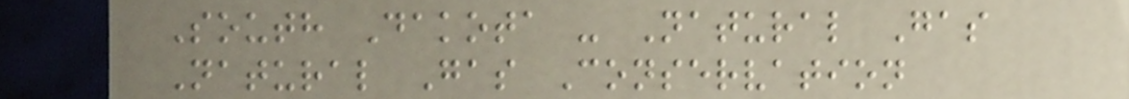South Dakota - Natural Gas
Natural Gas Conservation
